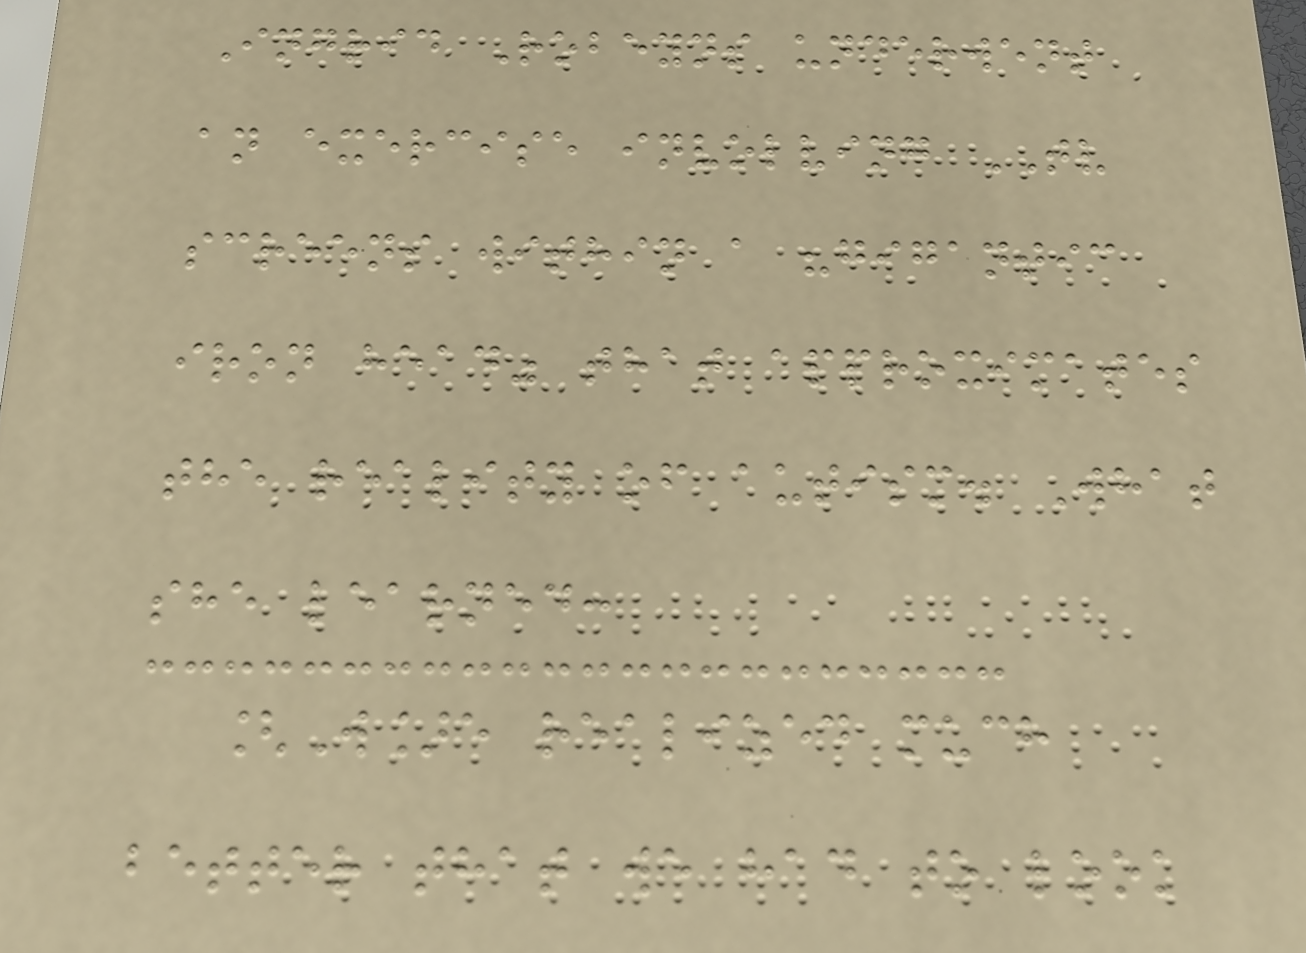Ingrid Robeyns underwent
an exercise involving TV
screens within a "gigantic
iron head" that approximates
the reality of autism. What
she learned:
[W]e realized much
better that we had to look
